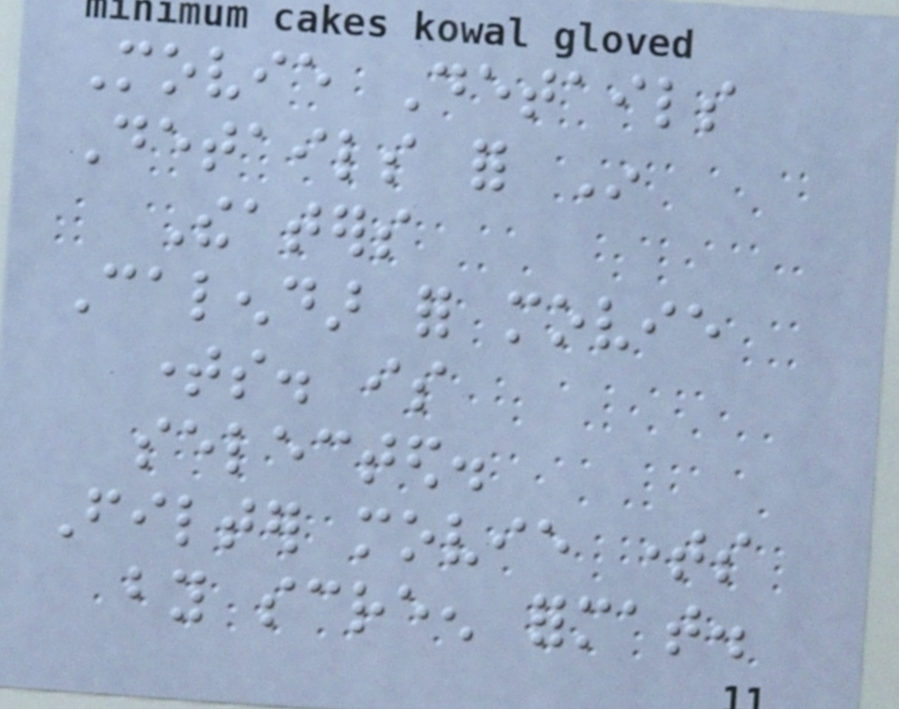Movie Details
Details for In
Theaters
Calendar for movie
times. is
selected.
Filter movie times
by screen format.
